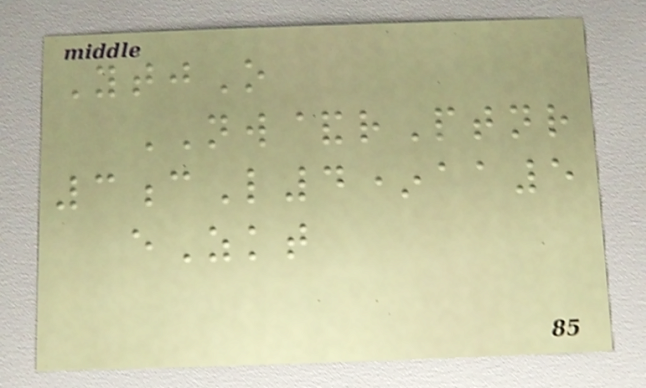YtjO
NW&rPtnr
3cL4*aa5
eZkt
